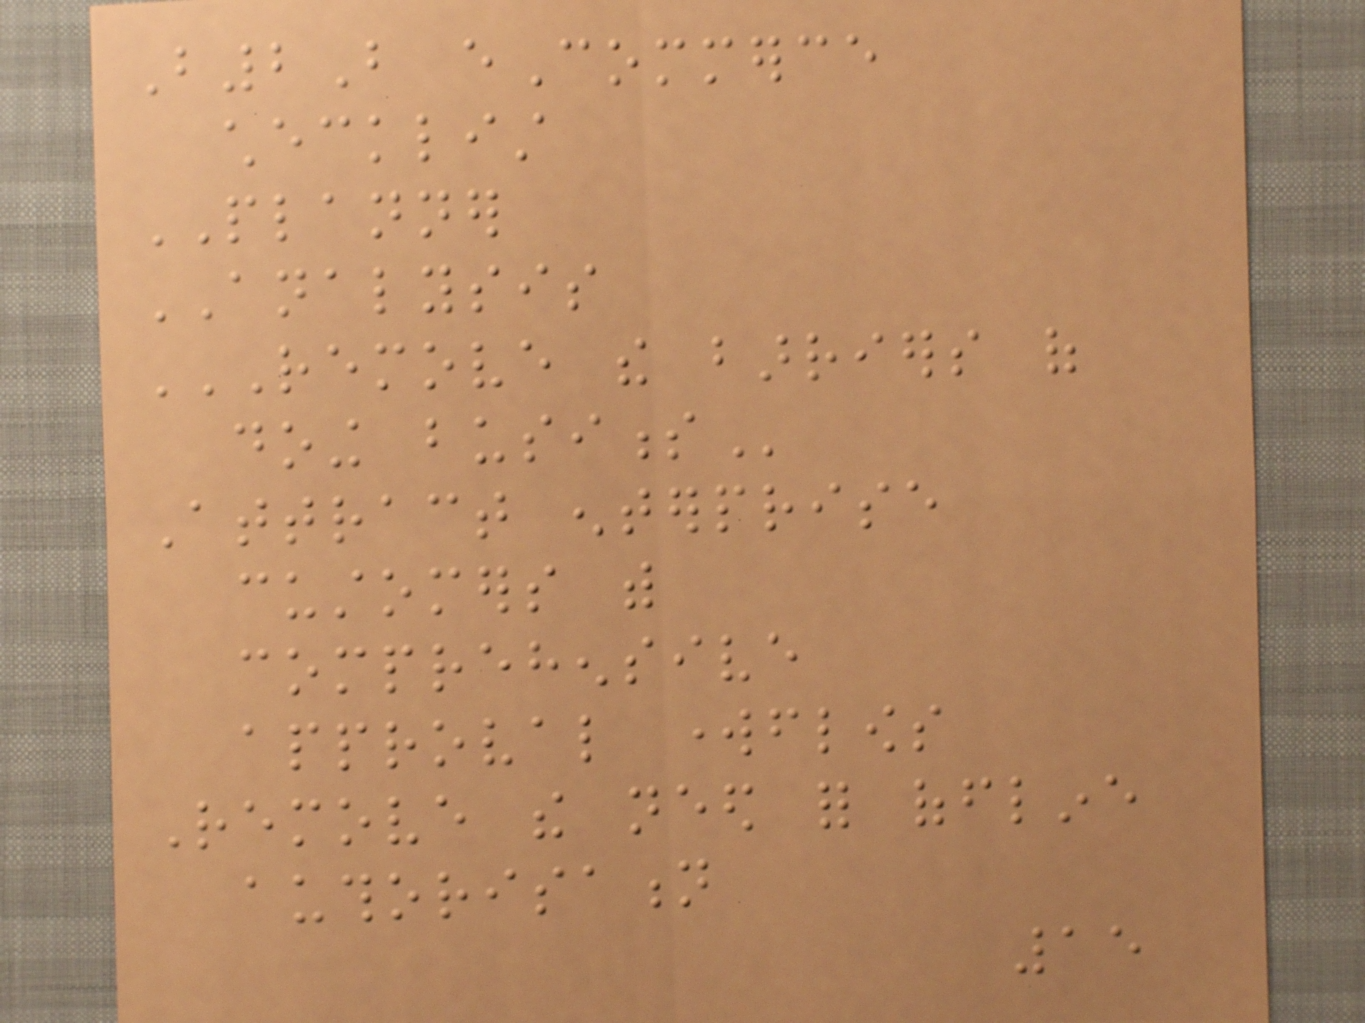B2B eCommerce
checklist
PLANNER
ANALYSIS
REMOVE THE BARRIERS OF
DOING BUSINESS
Attract enterprise
customers with
comprehensive
approval workflows
Remove the need for offline
authorisation
15
